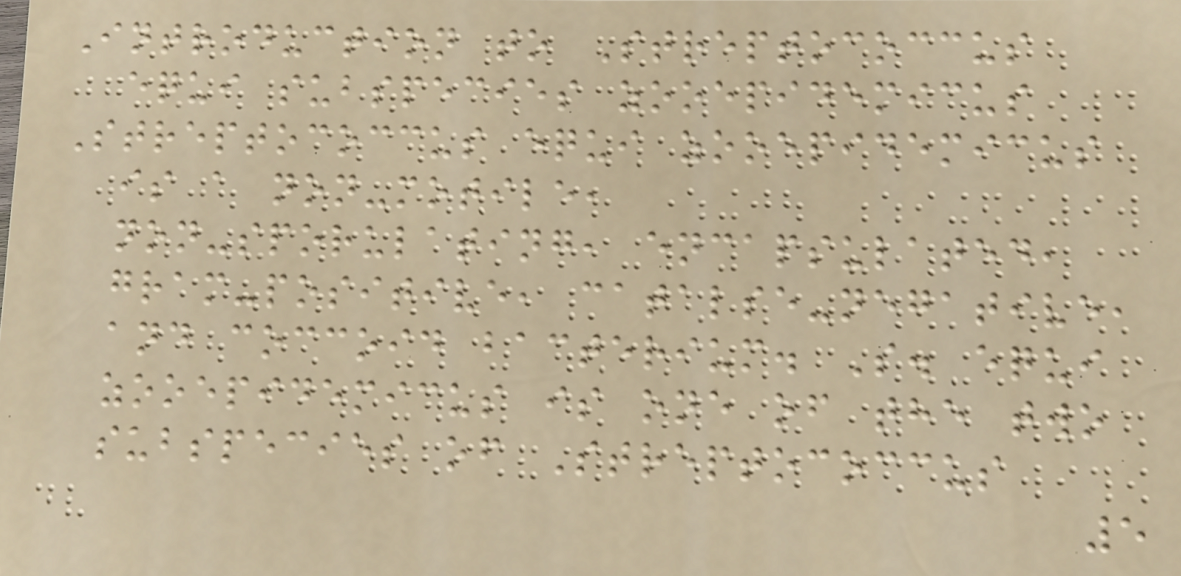Introduction to Streptococcus
equi subspecies zooepidemicus
Streptococcus equi zooepidemicus
is a non-motile,
non-sporulating, encapsulated,
gram-positive, catalse-negative,
and coccoid bacterium. S. equi
zooepidemicus is one of the two
subspecies of Streptococcus
5
